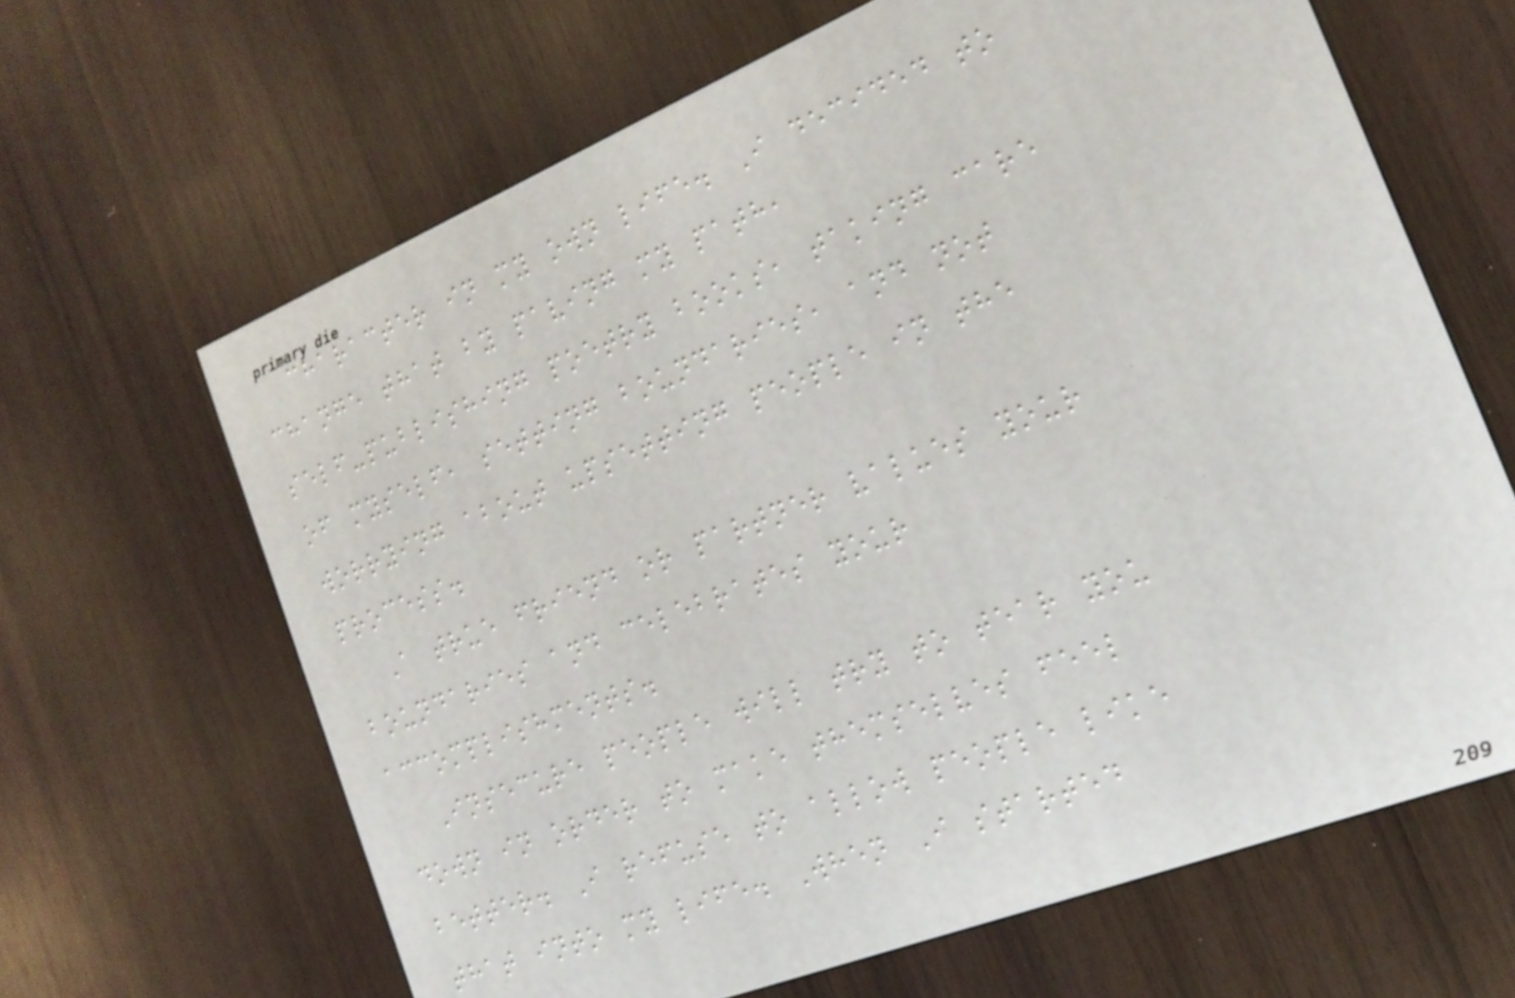character in my own life. I decided to
change that by paving my path,
self-publishing poetry books, taking care
of myself, setting boundaries, and not
worrying about upsetting people in the
process.
A true friend or partner values your
boundaries and celebrates your
accomplishments.
Insecure people will try to tear you
down in order to make themselves feel
better. I refuse to allow people like
that into my life. When I started
